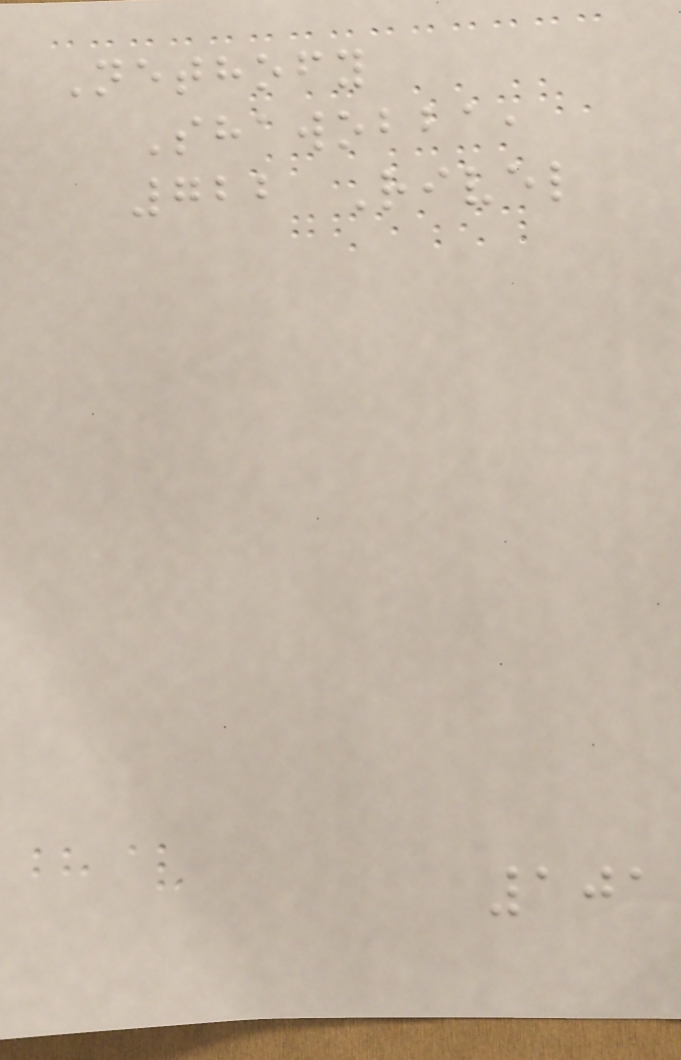Nethofy
Shawobba,
722 Rivel
101
